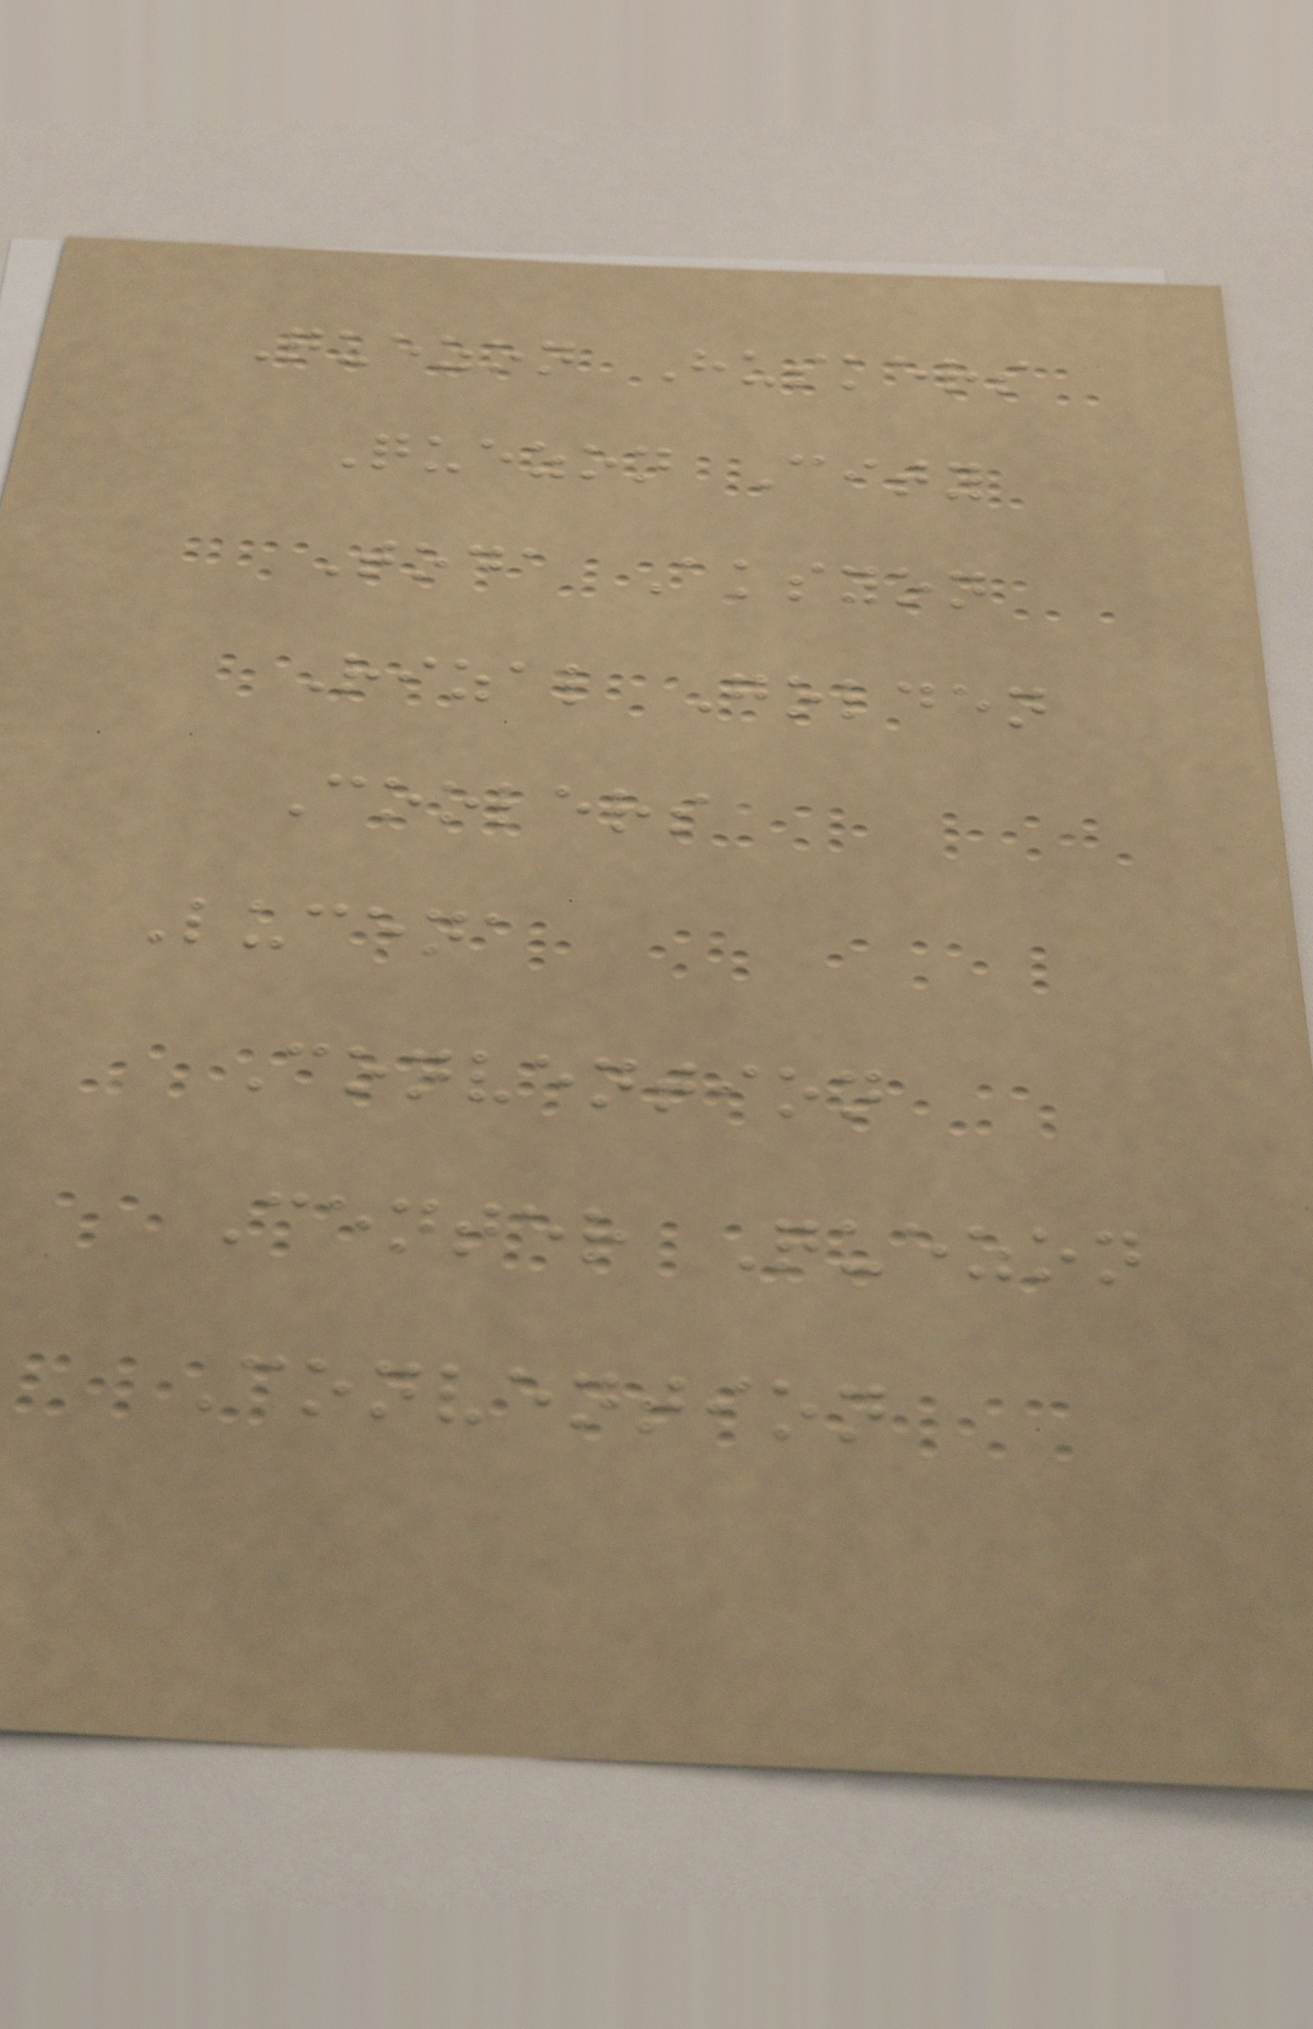Quezon Huskers
Quezon City
Toda Aksyon
Rizal Golden
Coolers
Lucena
Convention
Center Quezon
Convention
